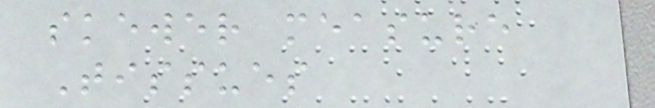skewer measure
Tissues
